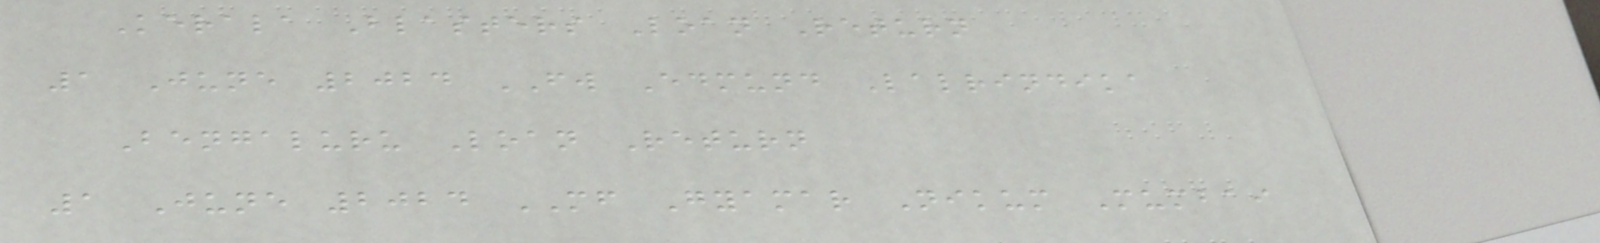Kerala Blasters Loan Return
1 June 2024 FW Edmund Lalrindika
Bengaluru Loan Return
1 June 2024 MF Gyamar Nikum Mumbai
